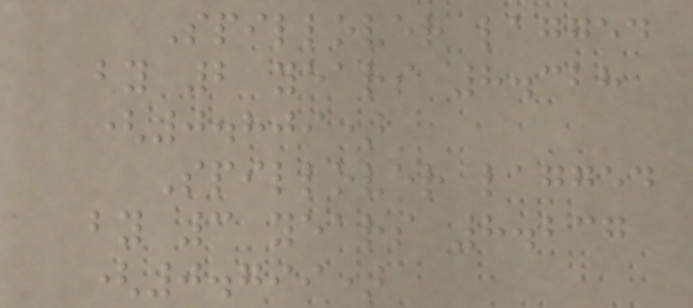Spillover lagged
by 2 years 8.328
(0.809)
Spillover lagged
by 3 years 8.237
(0.799)
